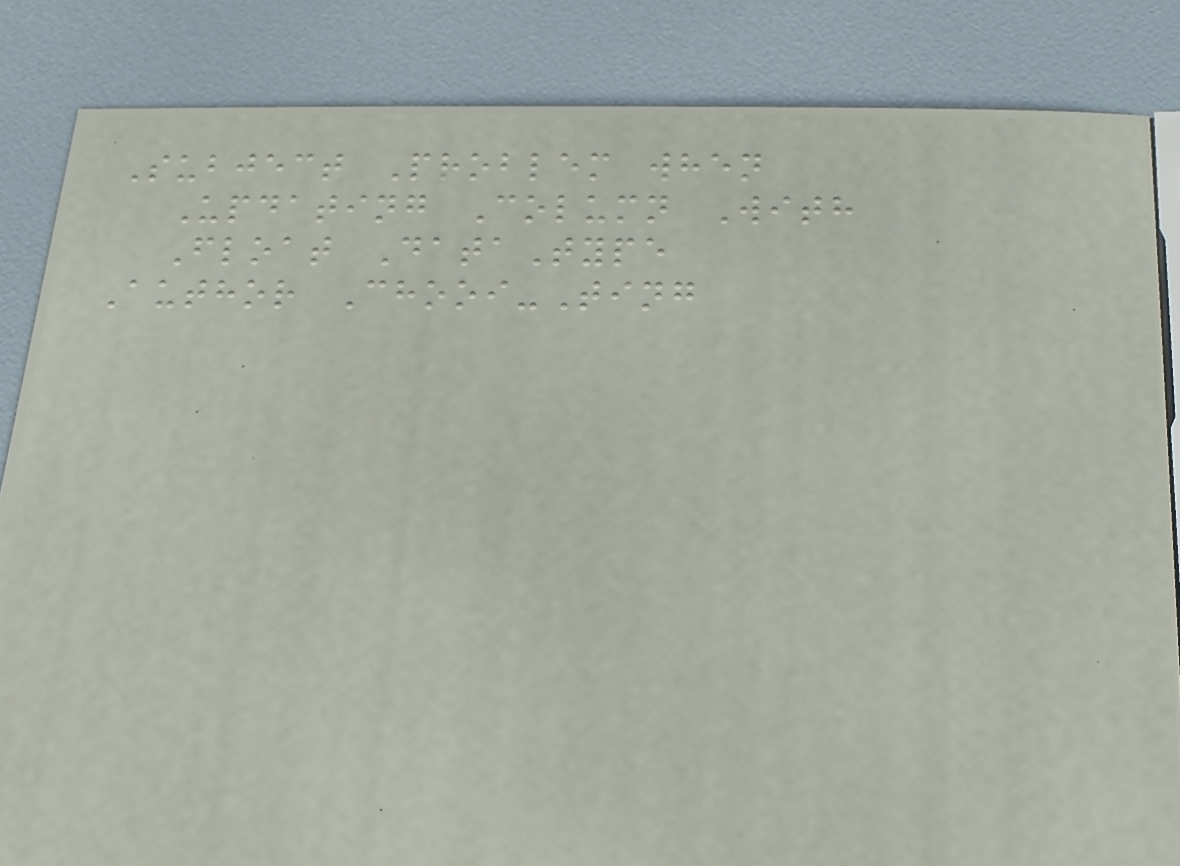Subject Problem when
Updating Column With
Float DataType
Author Chooi-Ting
